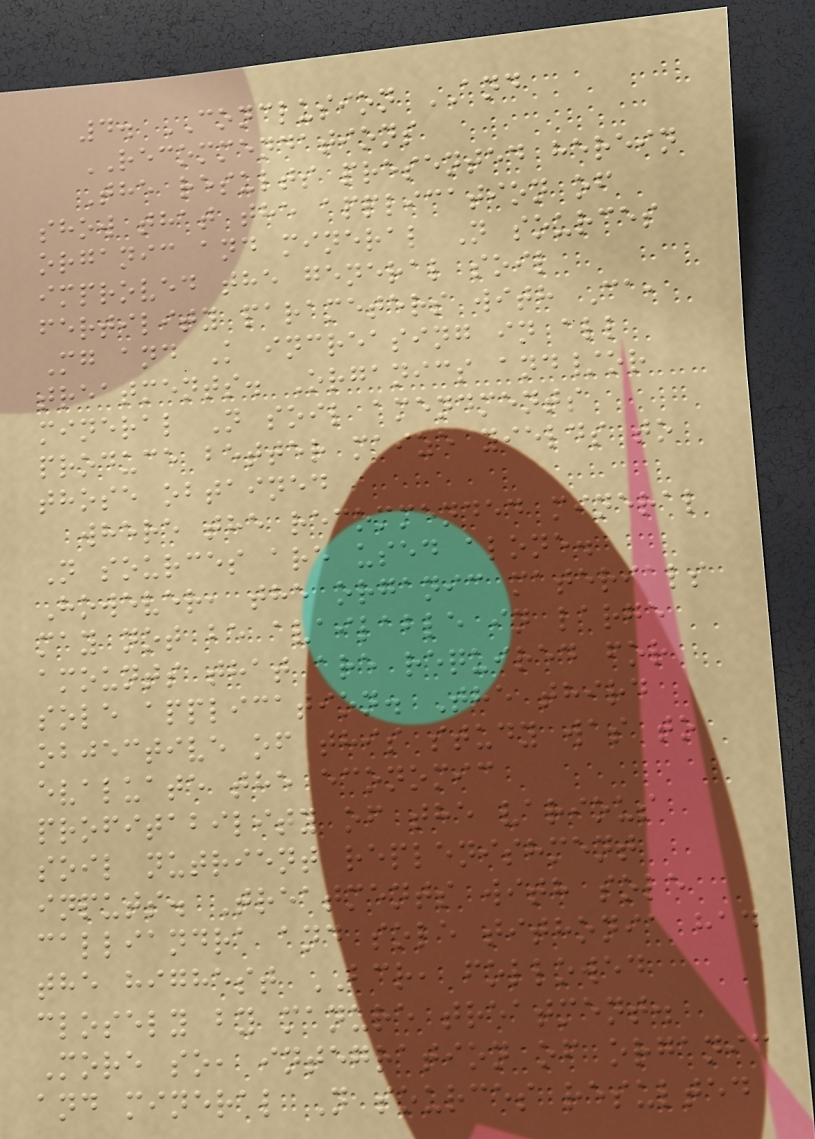4. CONCLUSION AND
RECOMMENDATIONS
The results presented herein
show that the application of
organic and mineral N sources
improved the general soil
fertility parameters with Ca,
Mg and K increasing in all
treatments. Organics and/or
mineral N soil amendments
produce better maize yields to
those obtained
where the recommended mineral
N sources are used alone.
However, the organic materials
may not be available in large
amounts that are required for
sole application. The third
objective of this study was to
evaluate the economic
profitability of the various
soil nutrient replenishment
inputs. Treatments with sole
calliandra and sole tithonia had
the highest BCR, followed
closely by manure treatment.
More so, integration of organic
and mineral N sources resulted
